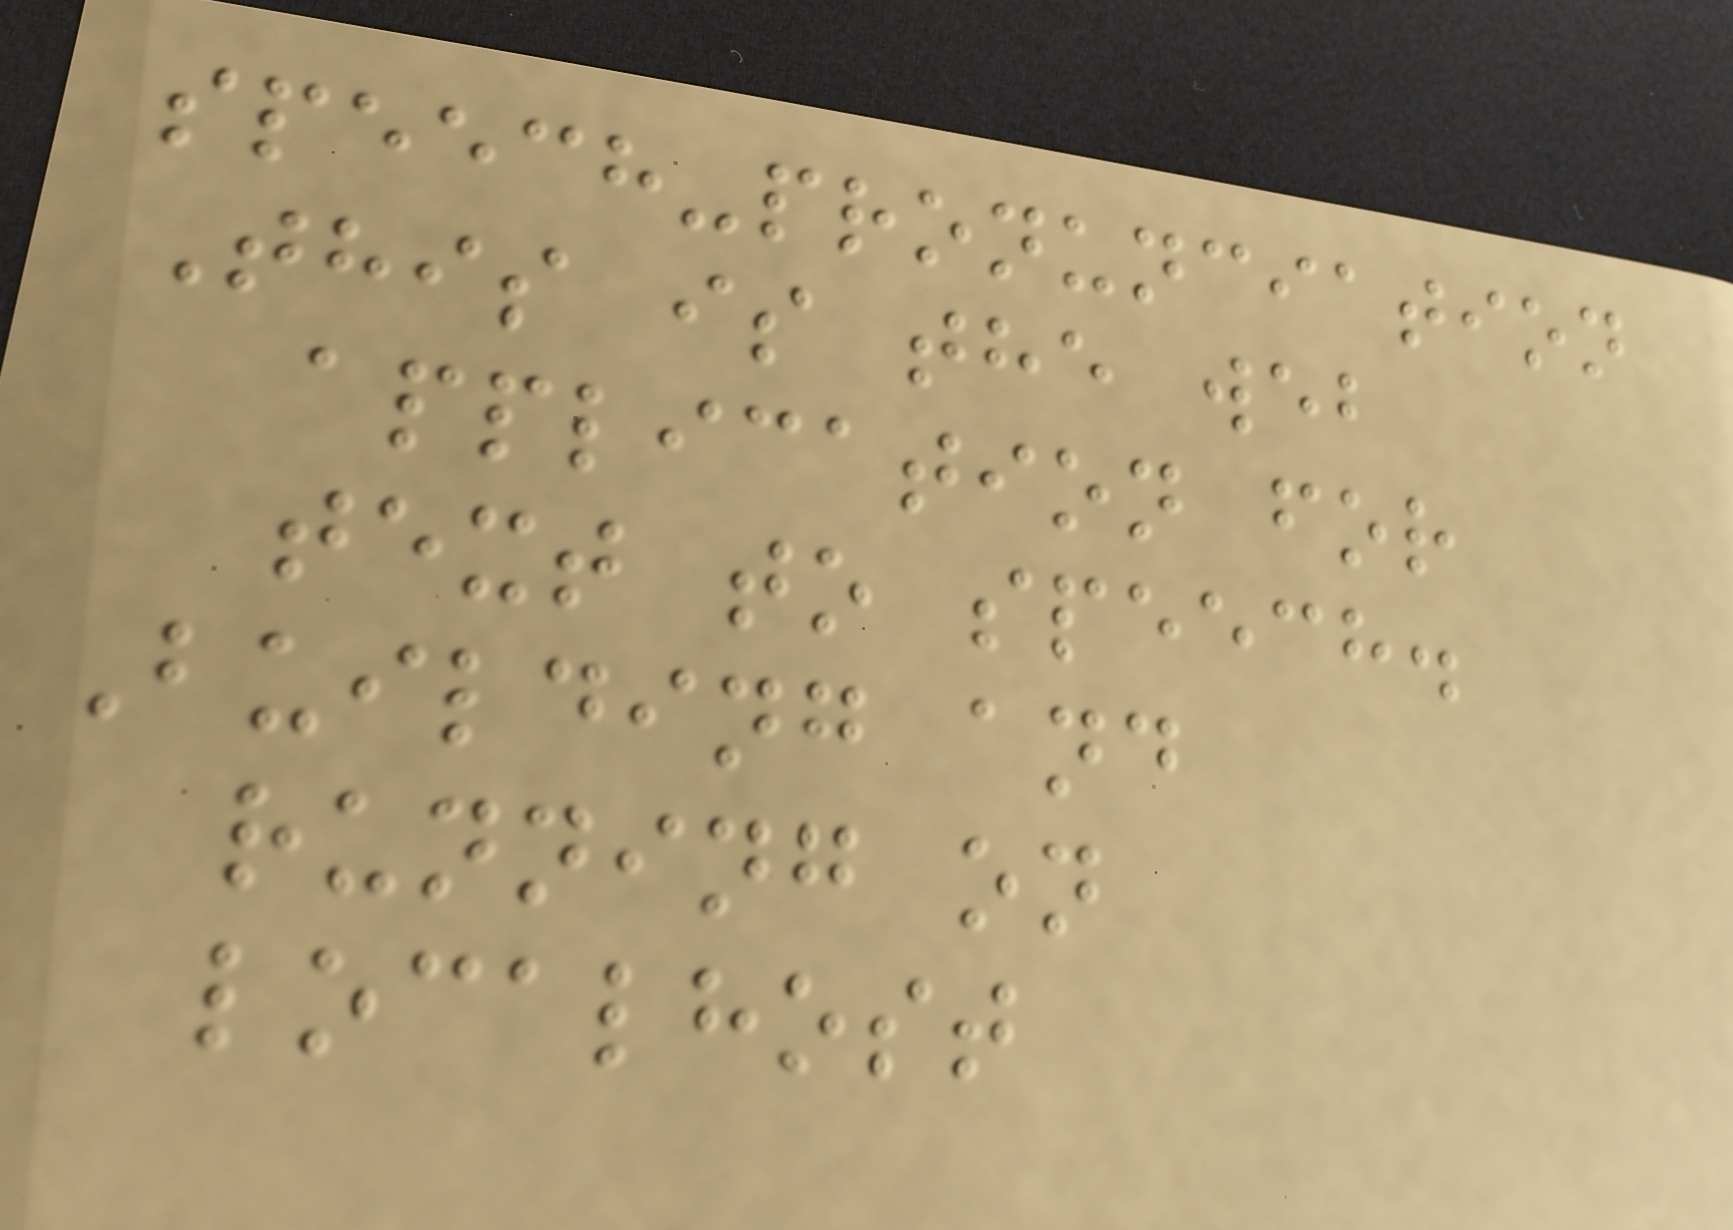speech-pronunciation
This is the web
application for
text to speech.
Building and
running on
localhost
